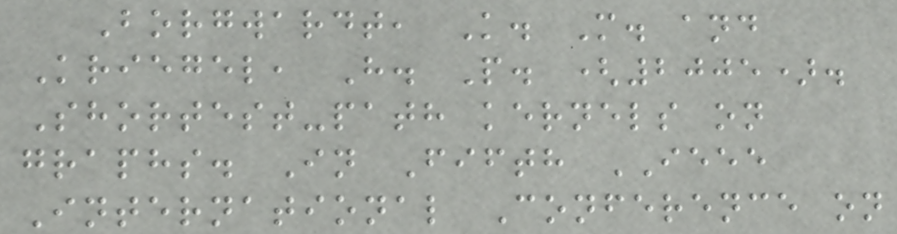Borgwardt, K. M. and
Kriegel, H. P. (2005).
Shortest-path kernels on
graphs. In Fifth IEEE
International Conference on
